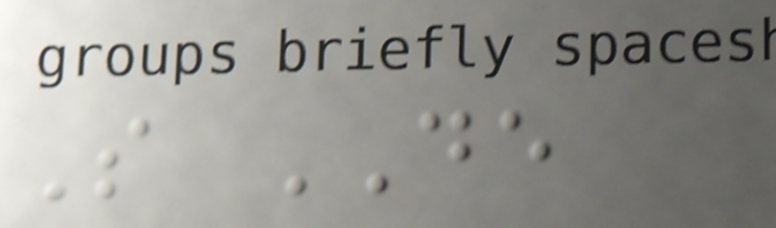S DE
